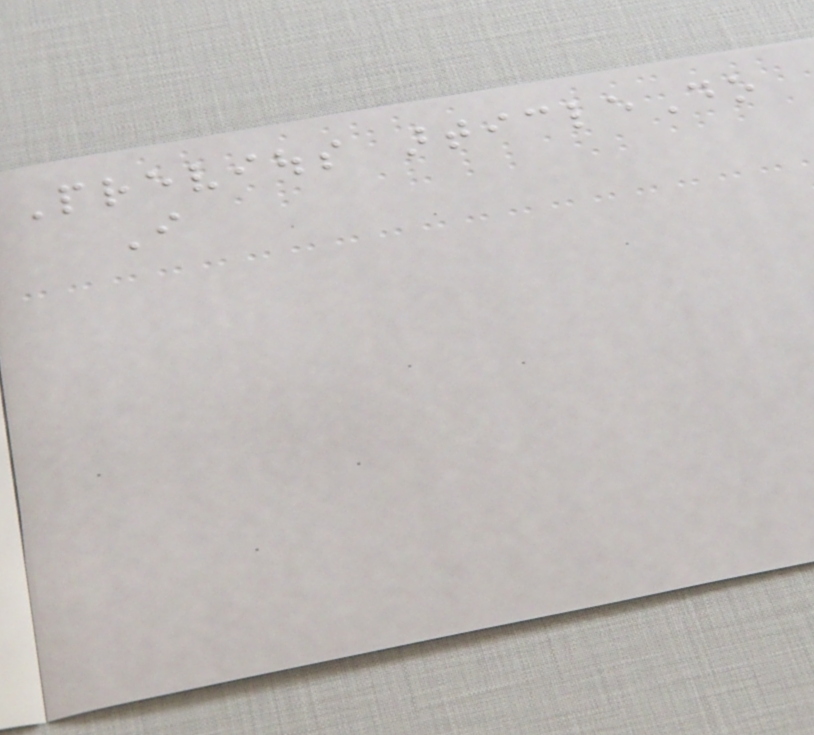Previous articleDo
I
